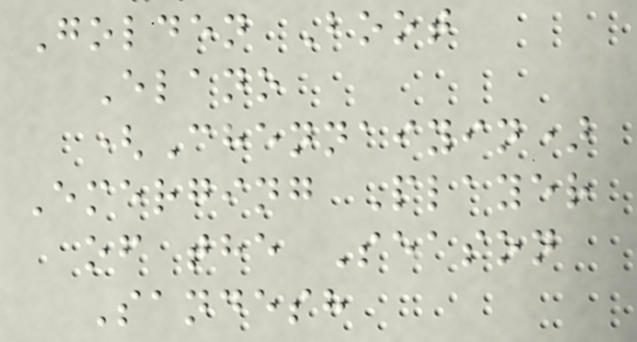Golden Boot
Elano
(Chennaiyin)
Emerging Player
of the Season
Sandesh
